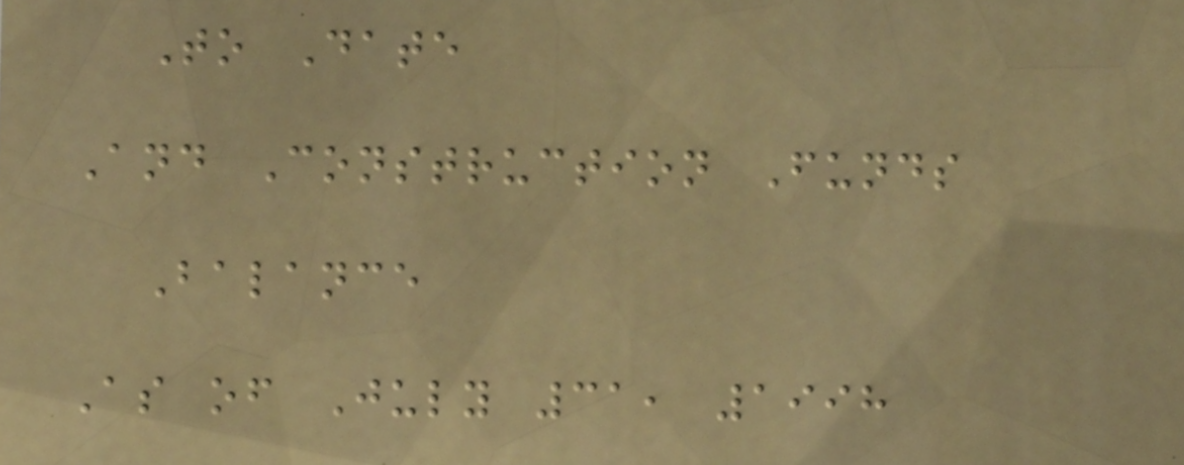To Date
And Construction Funds
Balance
As of July 31, 1998
